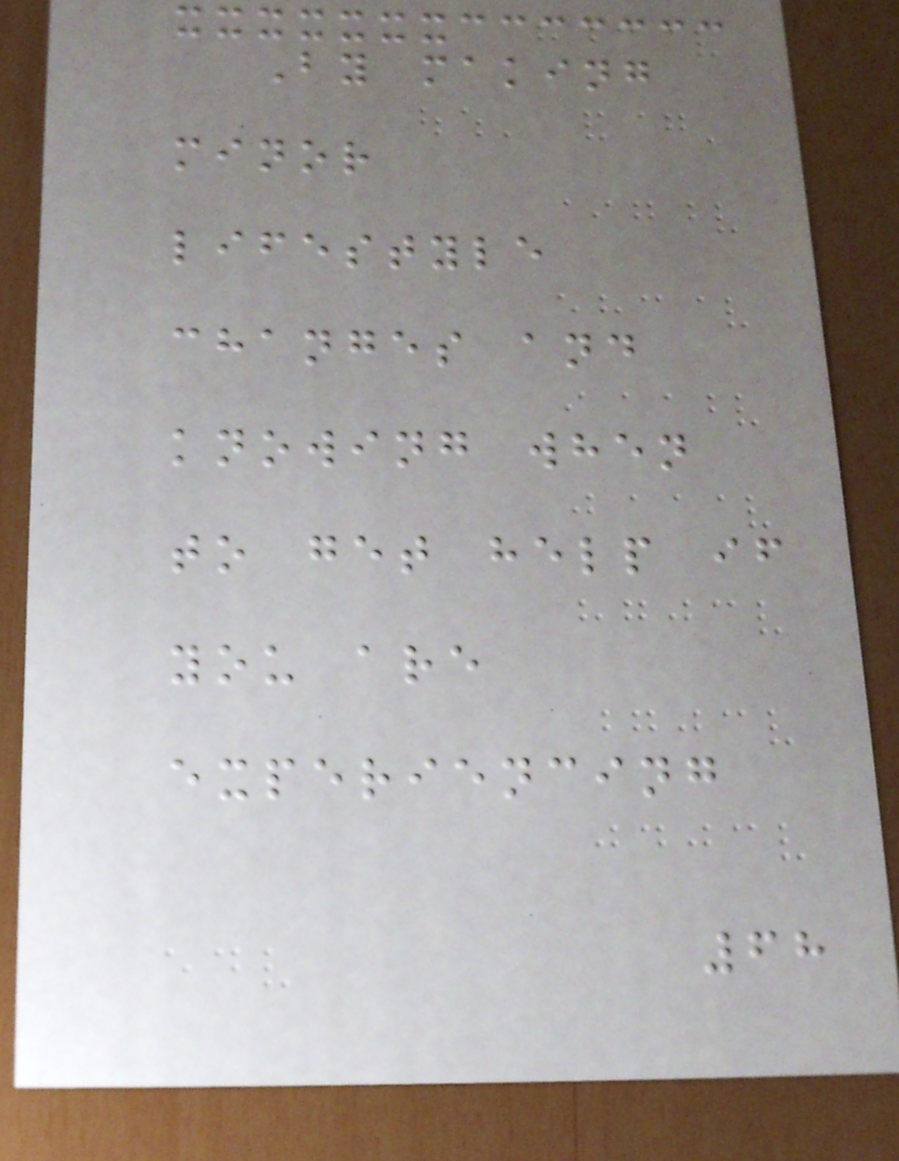By making
minor
lifestyle
changes and
knowing when
to get help if
you are
experiencing
68
